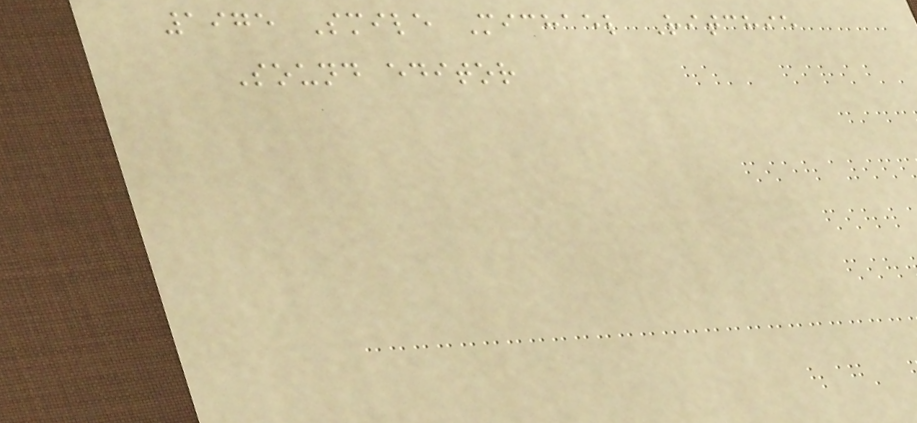1975 Smile Michael Ritchie
Sound editor
